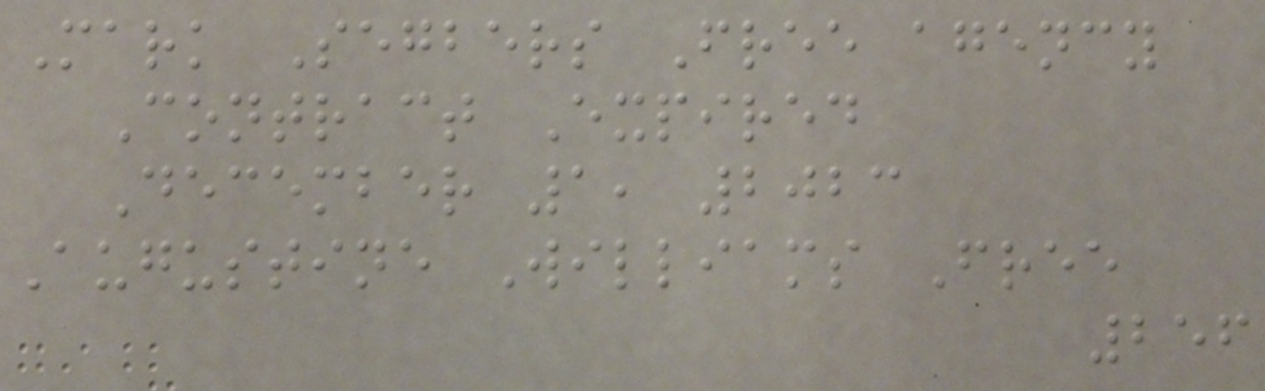Mark Segbers Free agency
Contract Expired
December 1, 2023
Augustine Williams Free
256
